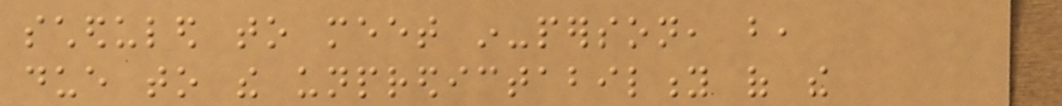scheduled to meet in-person, but,
due to the unpredictability of the
